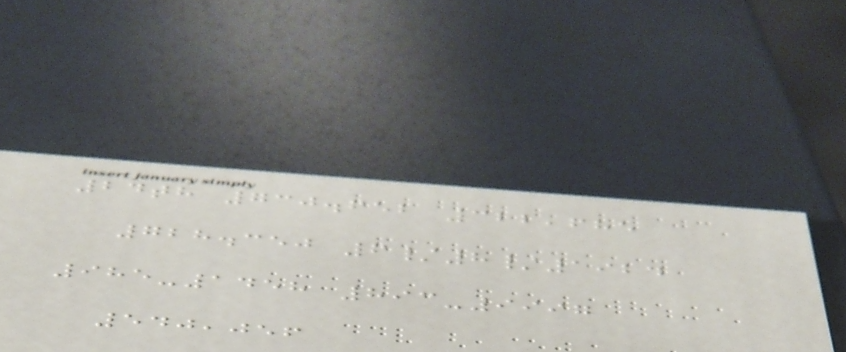24th 730.652 322,685
728.350 6/8/1924
985-1458 893-9997
540,056
